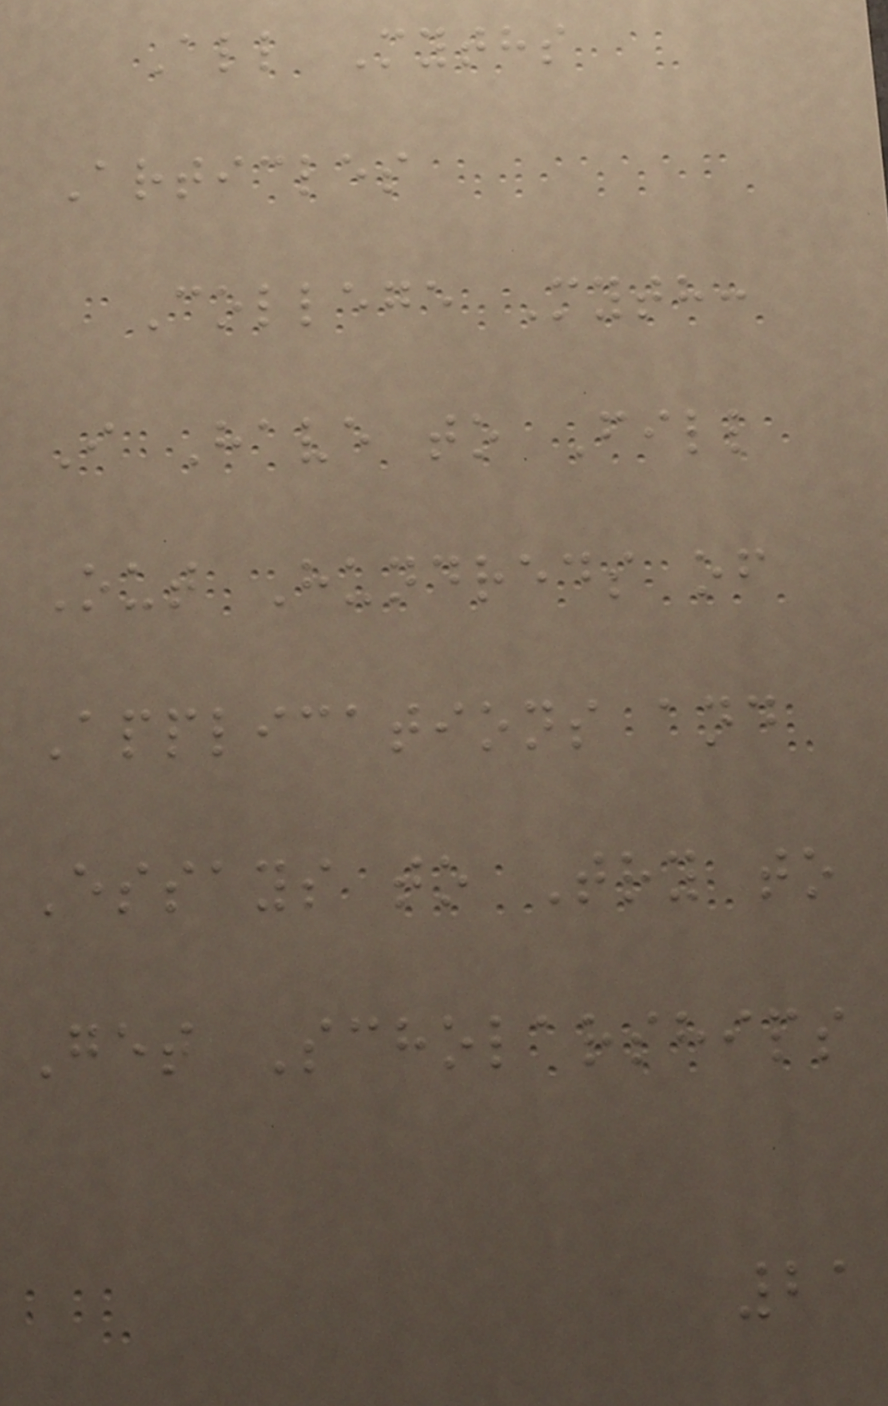All Myths
Articles
College Myth:
I Have to Fill
Out Hundreds of
Applications and
Essays to Try to
Get Scholarships
21
